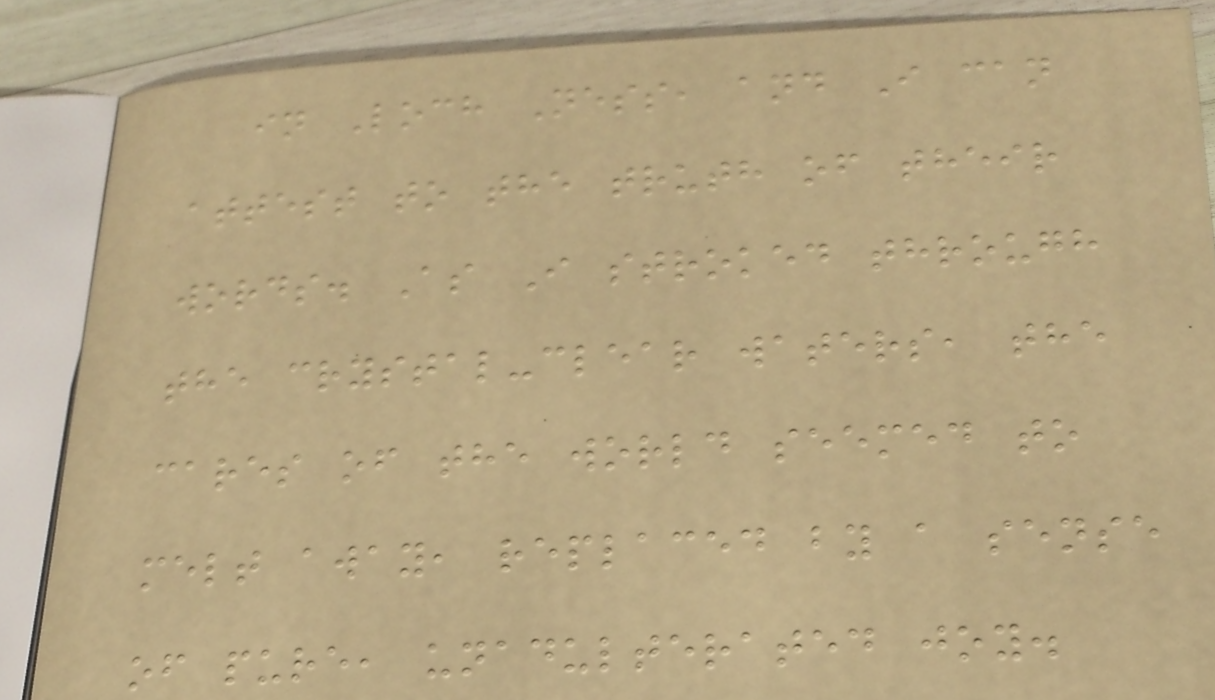in Loch Ness, and I can
attest to the truth of their
words. As I stroked through
the crystal-clear waters, the
cares of the world seemed to
melt away, replaced by a sense
of pure, unadulterated joy.
